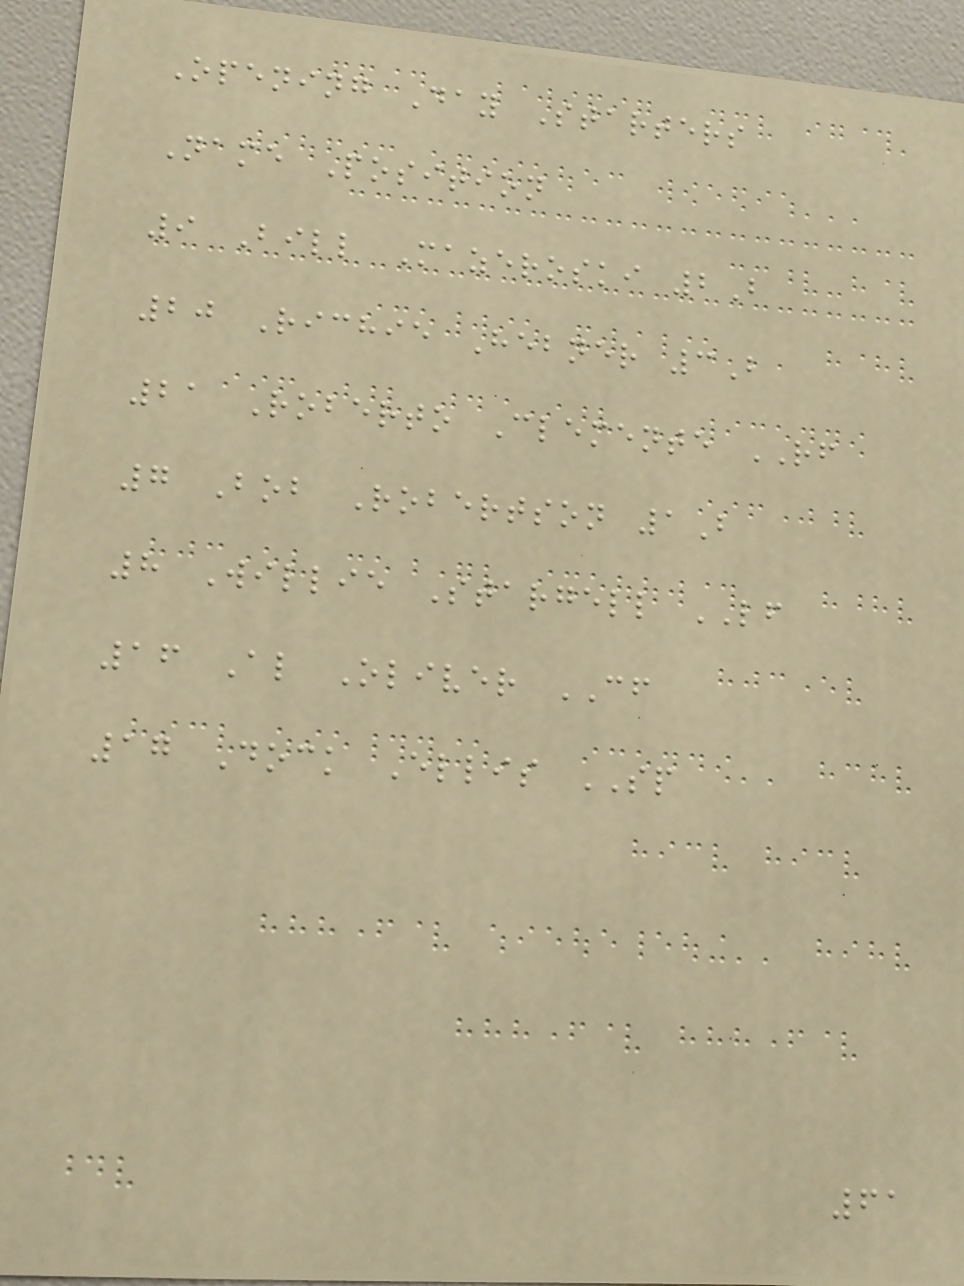Opening Day Starters
Name Position
9 Bill Mazeroski 2B
20 Richie Hebner 3B
21 Roberto Clemente RF
7 Bob Robertson 1B
8 Willie Stargell LF
16 Al Oliver CF
17 Dock Ellis SP
61
